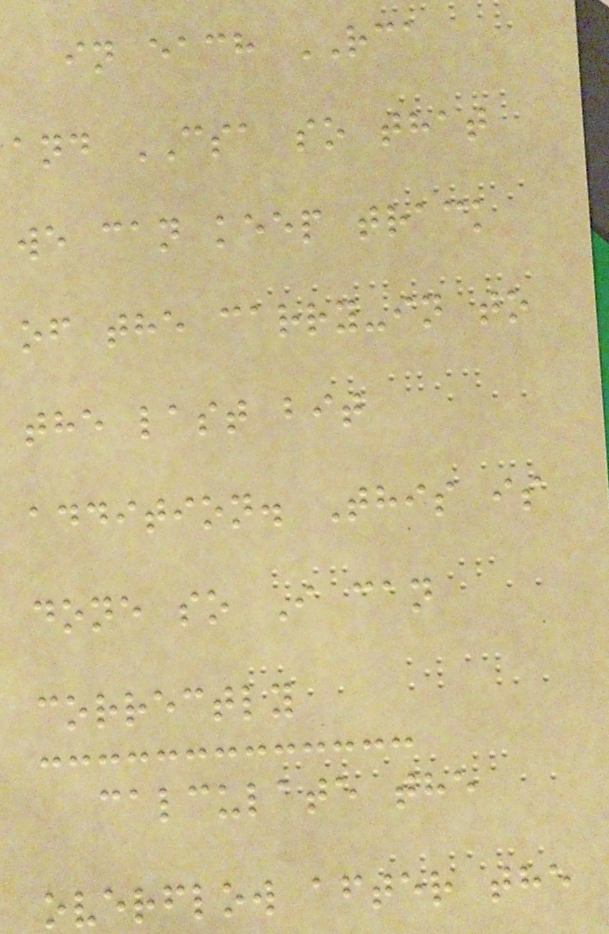in each RCA
and CSA so that
we can keep track
of the carry-in to
the last bit
addition. This is
done so I can
correctly
calculate the
overflow after the
